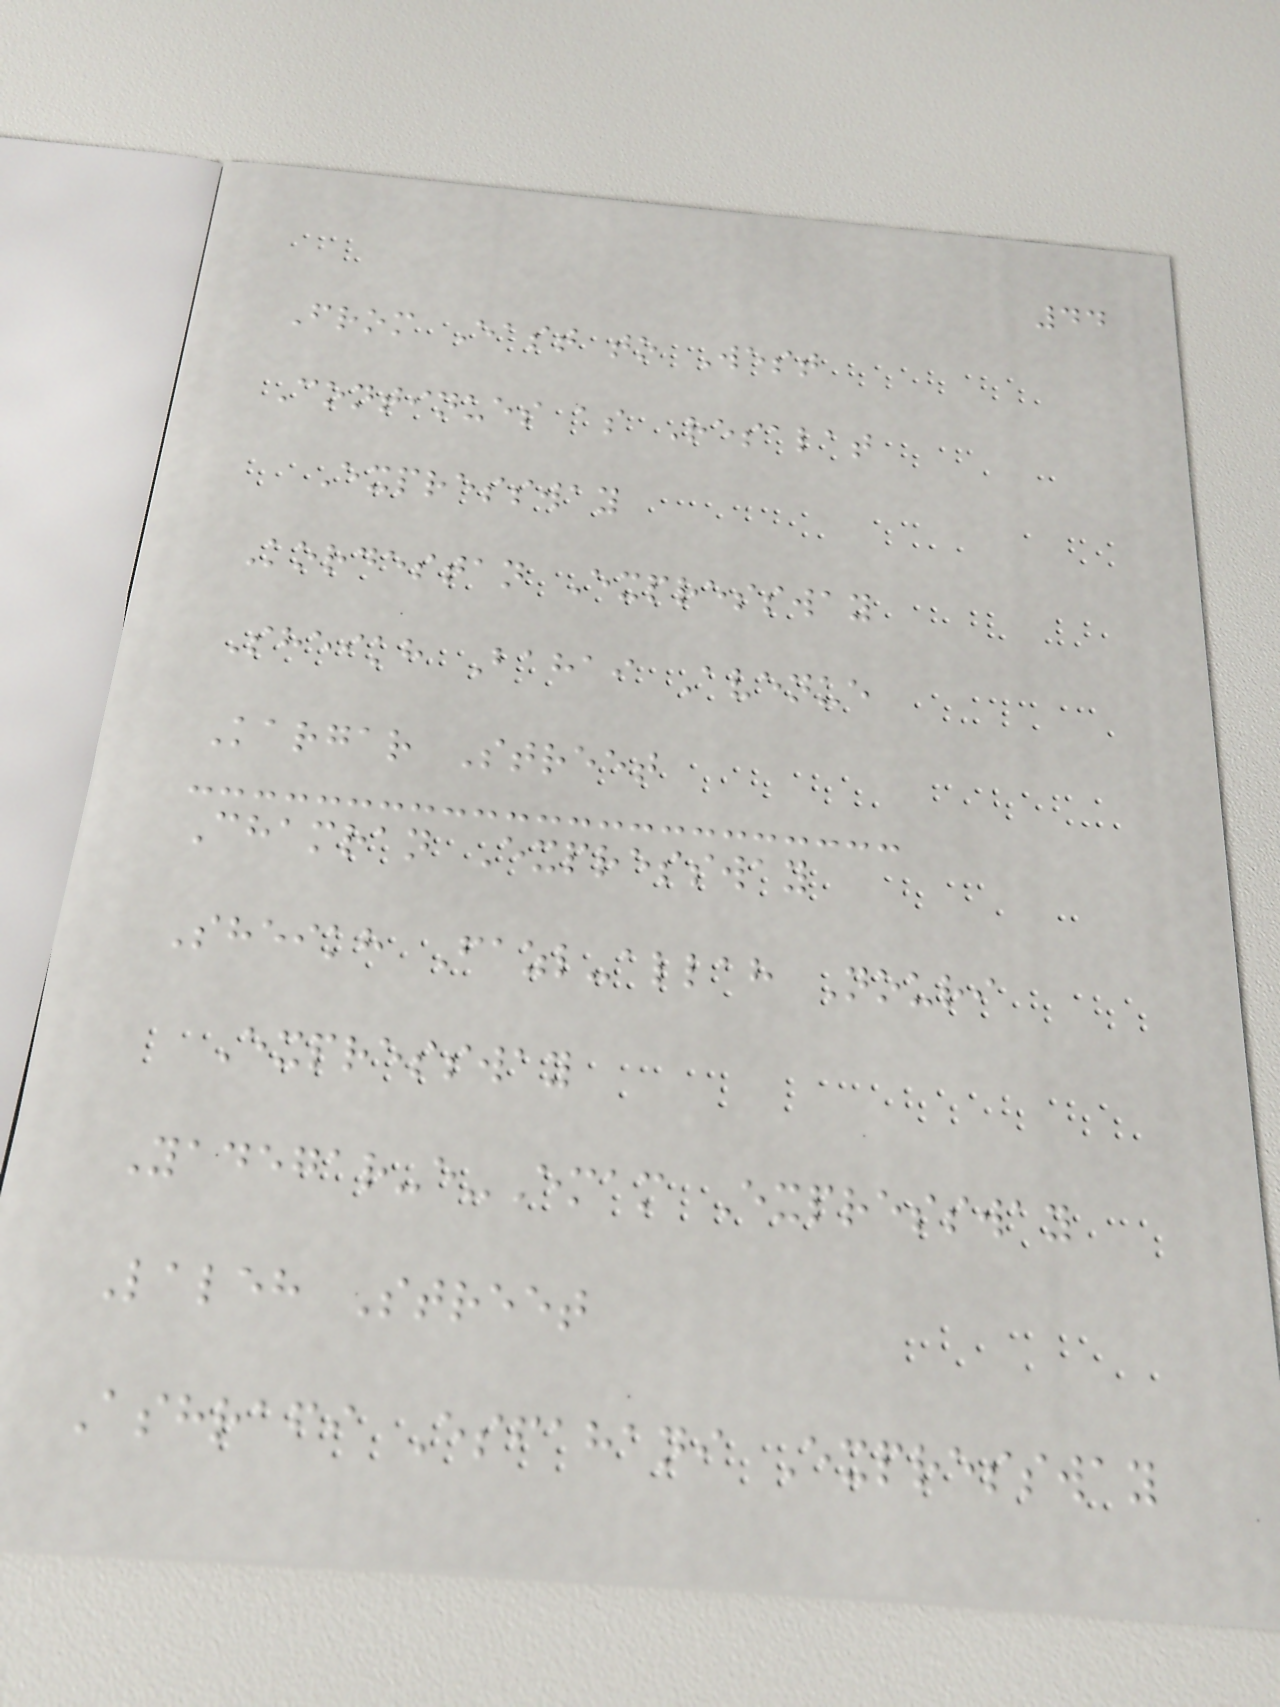44
From East to West
Continues as Resalat
Expressway
Kordestan Expressway
Sheikh Bahai Avenue
Kargar Street
Chamran Expressway
Sheikh Fazl-allah Nouri
Expressway
Yadegar-e-Emam Expressway
Laleh Street
Ashrafi Esfahani Expressway
